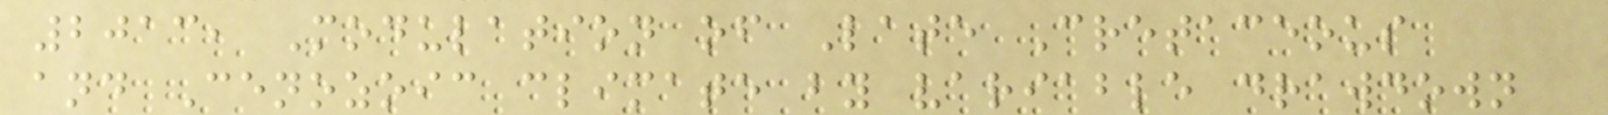2013, Modulation of Late Cretaceous
and Cenozoic climate by variable drawdown
